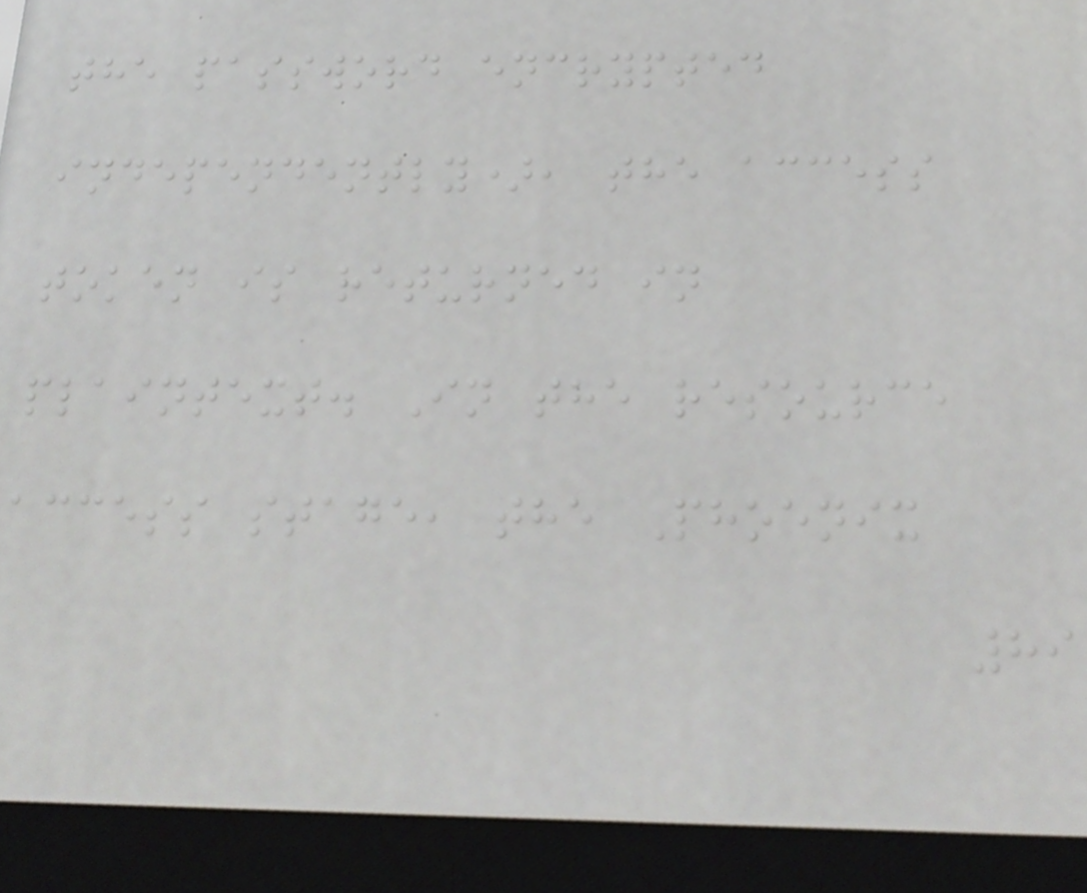the password encrypted
independently), the access
token is returned in
plaintext. In the resource
access stage, the Phoenix
89
